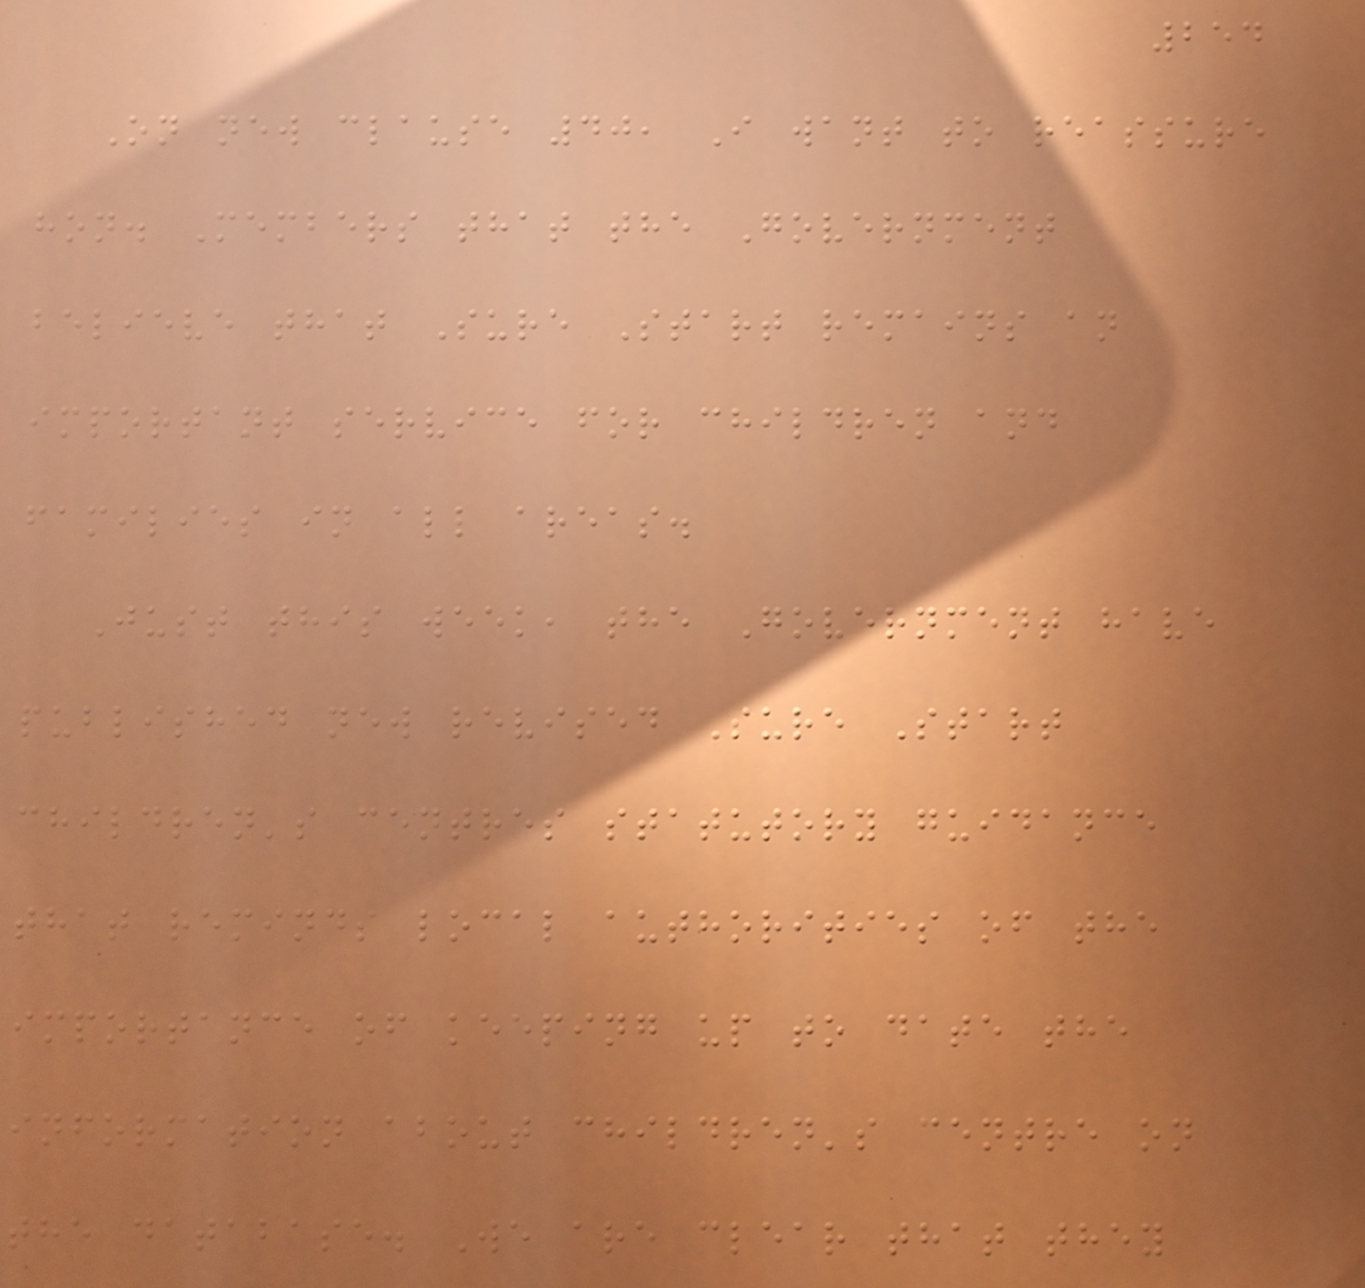254
On new clause 40, I want to reassure
hon. Members that the Government
believe that Sure Start remains an
important service for children and
families in all areas.
Just this week, the Government have
published new revised Sure Start
children's centres statutory guidance
that reminds local authorities of the
importance of keeping up to date the
information about children's centre on
the database. We are clear that they
